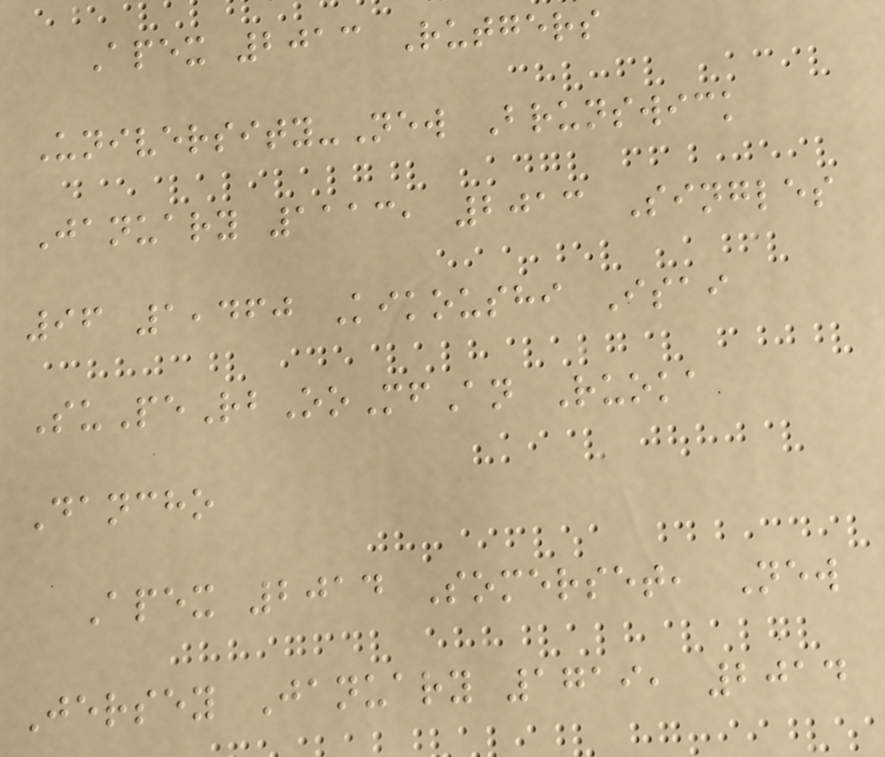Apex 2013 Rutgers
University-New Brunswick
January 1113, 2013 Singles
96 1,460 Kikoushi Isai
SuPeRbOoMfAn Ruoka
Dancho
Apex 2014 Somerset, New
Jersey January 1719, 2014
